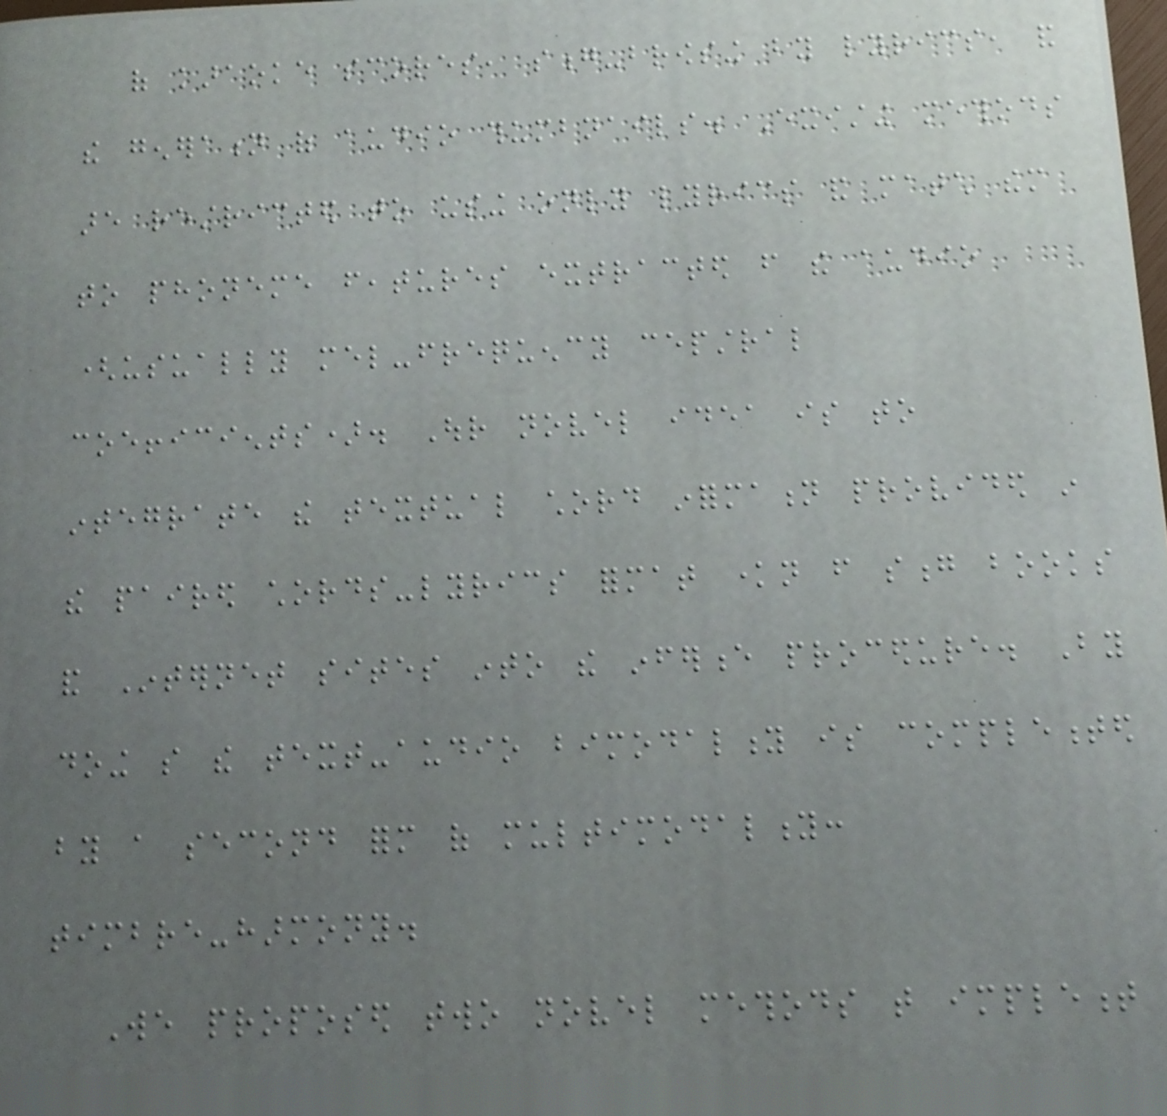of karaoke scores, song-browsing by lyrics, and
the generation of audio thumbnails. Existing methods
are restricted to using only lyrics and match them
to phoneme features extracted from the audio
(usually mel-frequency cepstral
coefficients). Our novel idea is to
integrate the textual chord information provided in
the paired chords-lyrics format known from song books
and Internet sites into the inference procedure. By
doing so the text-audio bimodality is complemented
by a second form of multimodality:
timbre-harmony.
We proposed two novel methods that implement
